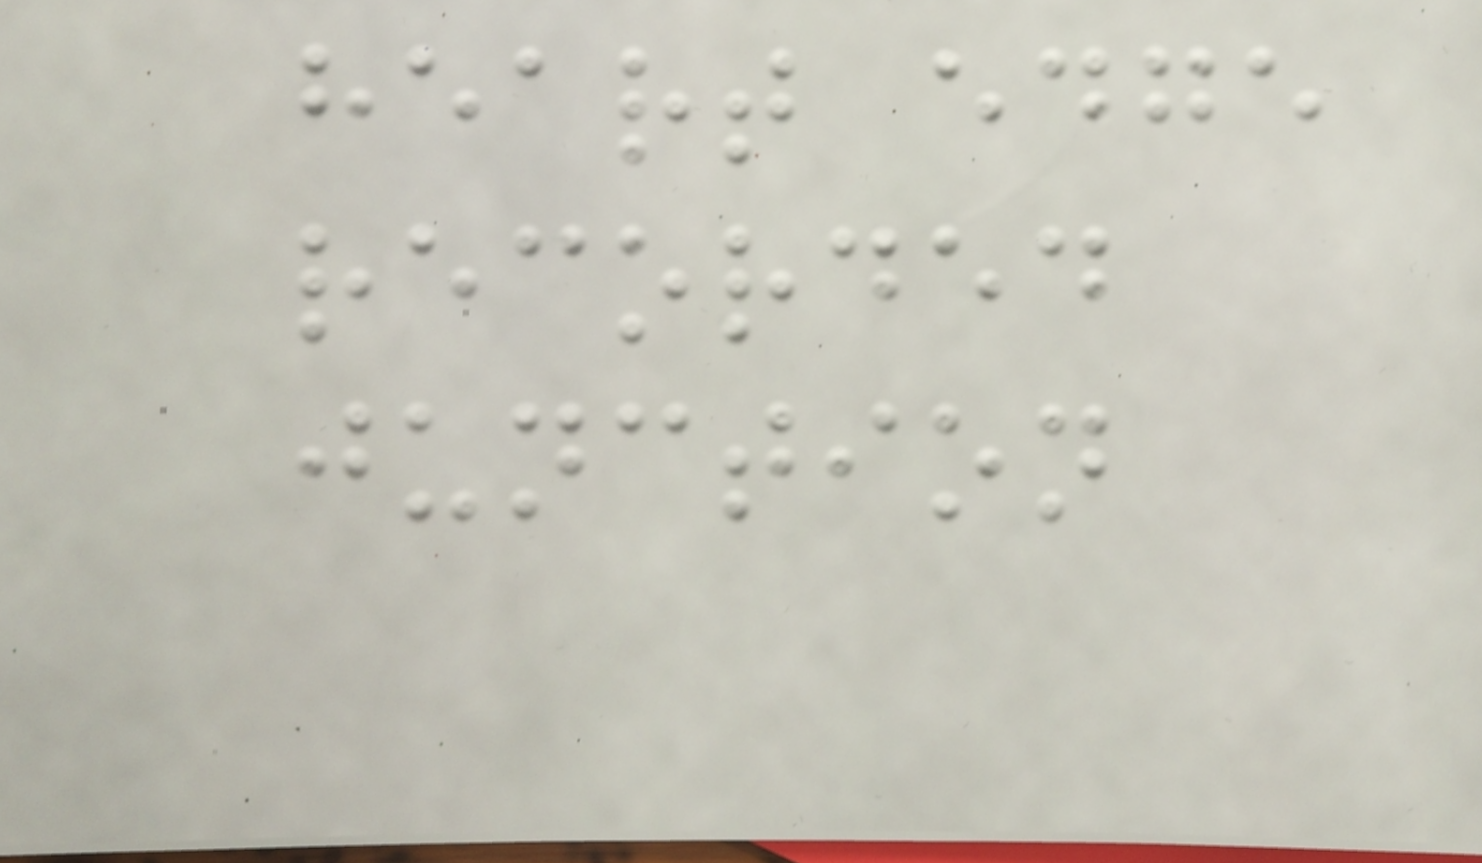heart edge
recorded
junction
